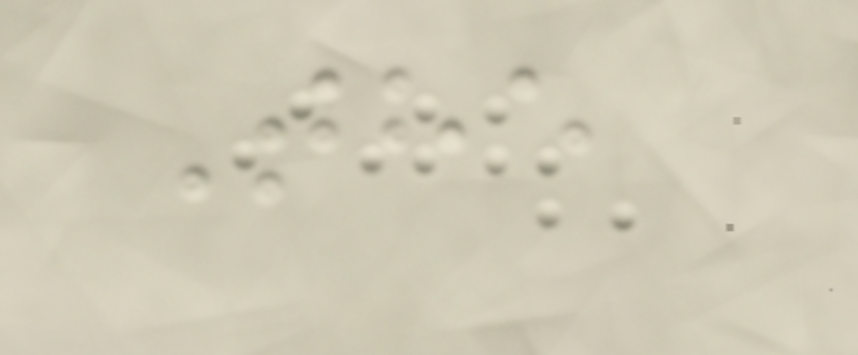The
